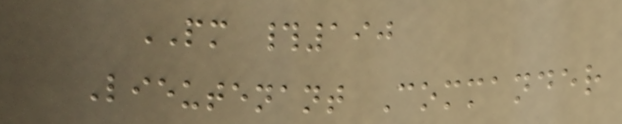PM #190
Lieutenant Commander
